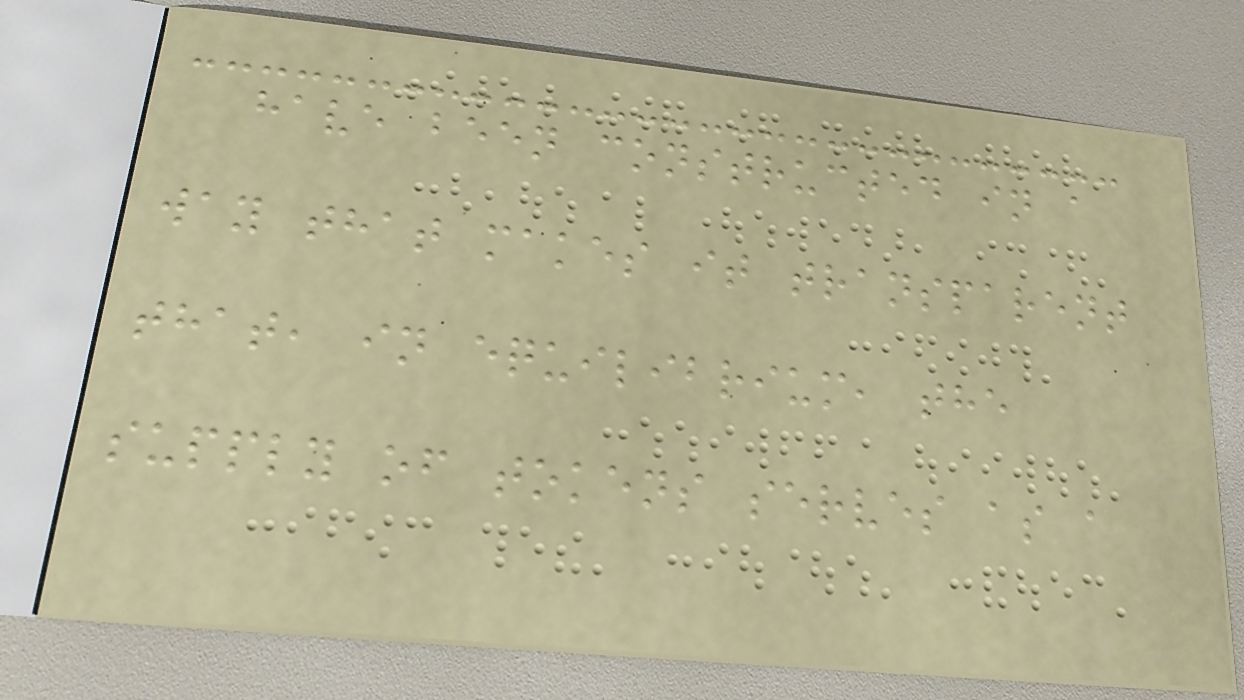have been constructed in a
way that makes it transparent
that, in equilibrium, the
supply of tokens serves as a
